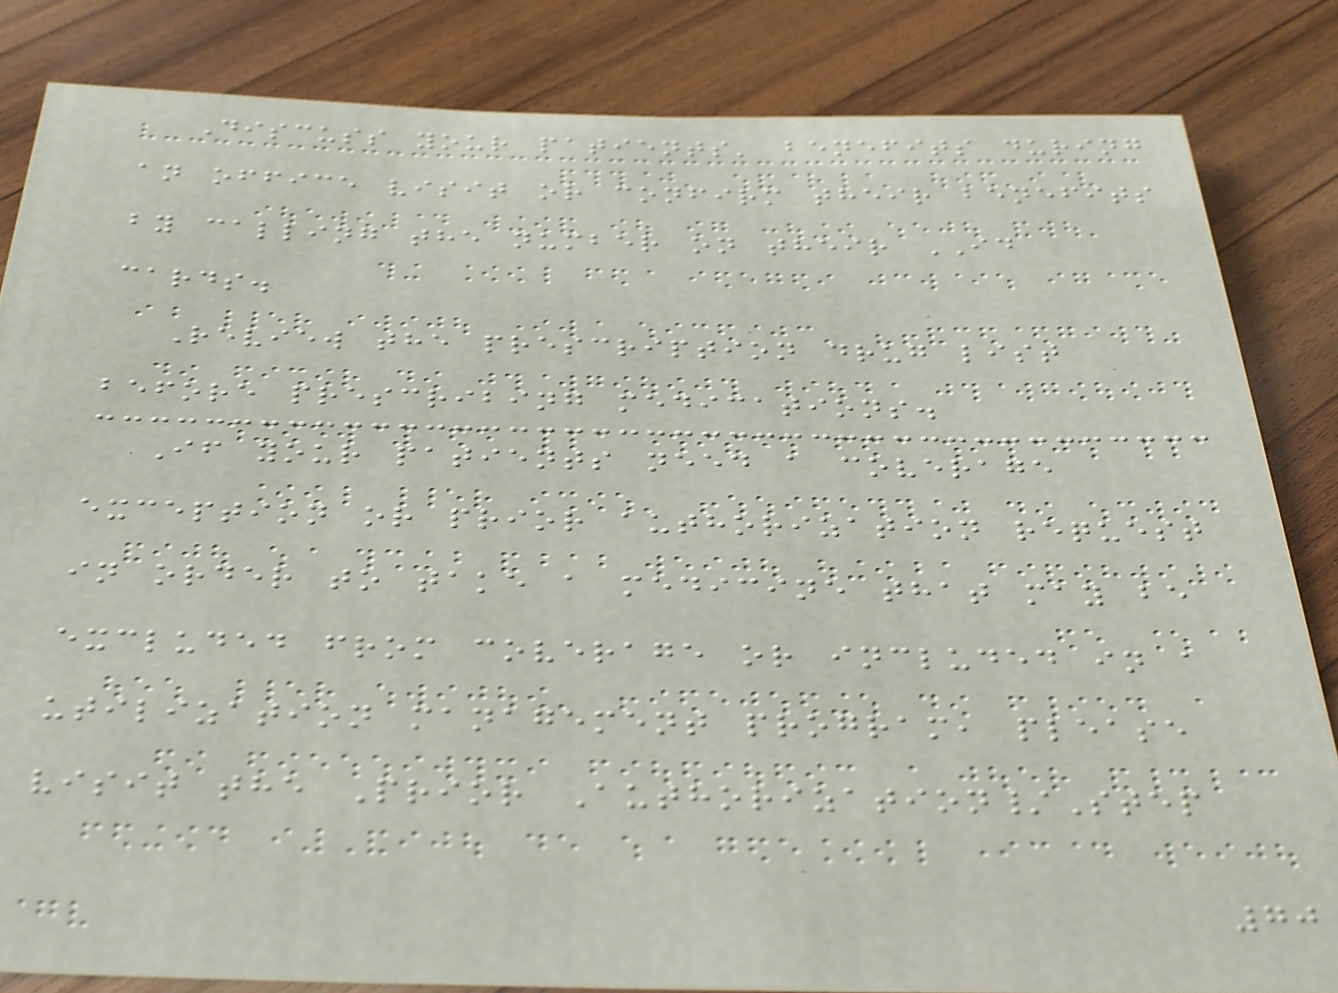Discuss your patients' benefits during
an office visit or confirm their benefits
by calling the number on their ID
cards.
Review the prescription drug list
before prescribing medications.
If your patients need a coverage
exception or prior authorization request
in order to take a medicine that may be
excluded from coverage or included in a
utilization management program, please
visit the Prior Authorization/Step
70
